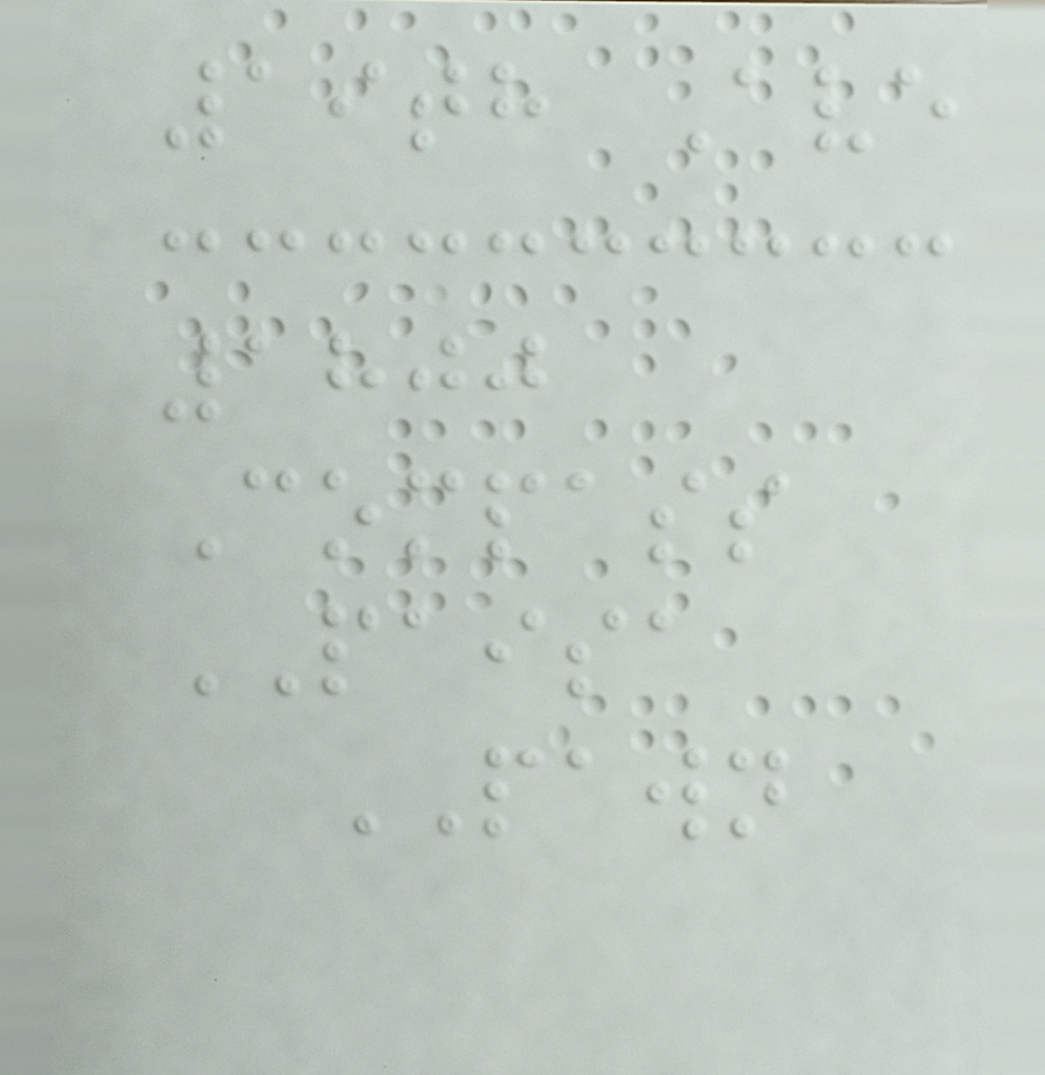19th Ave
1800
Compass
PAISA
PAWN
